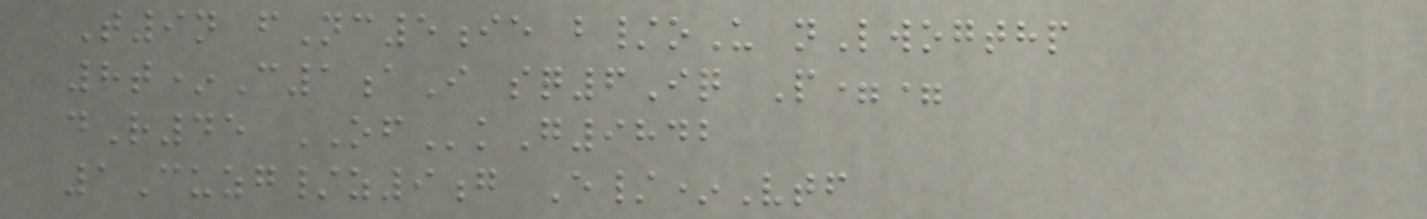T9n fNc5ie b/oU nLwogthp
8t*C1aI sq6Iq P==
dR45 OFkG9842
1Cuzg/z9g E/*Vtf
